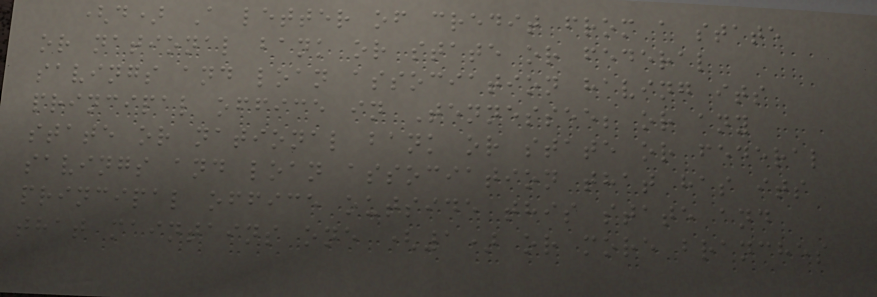(d) A letter of credit from a state
or national bank or state or federal
savings and loan association having its
principal office in Tennessee; or any
state or national bank or state or federal
savings and loan association that has its
principal office outside this state and
that maintains one (1) or more branches
